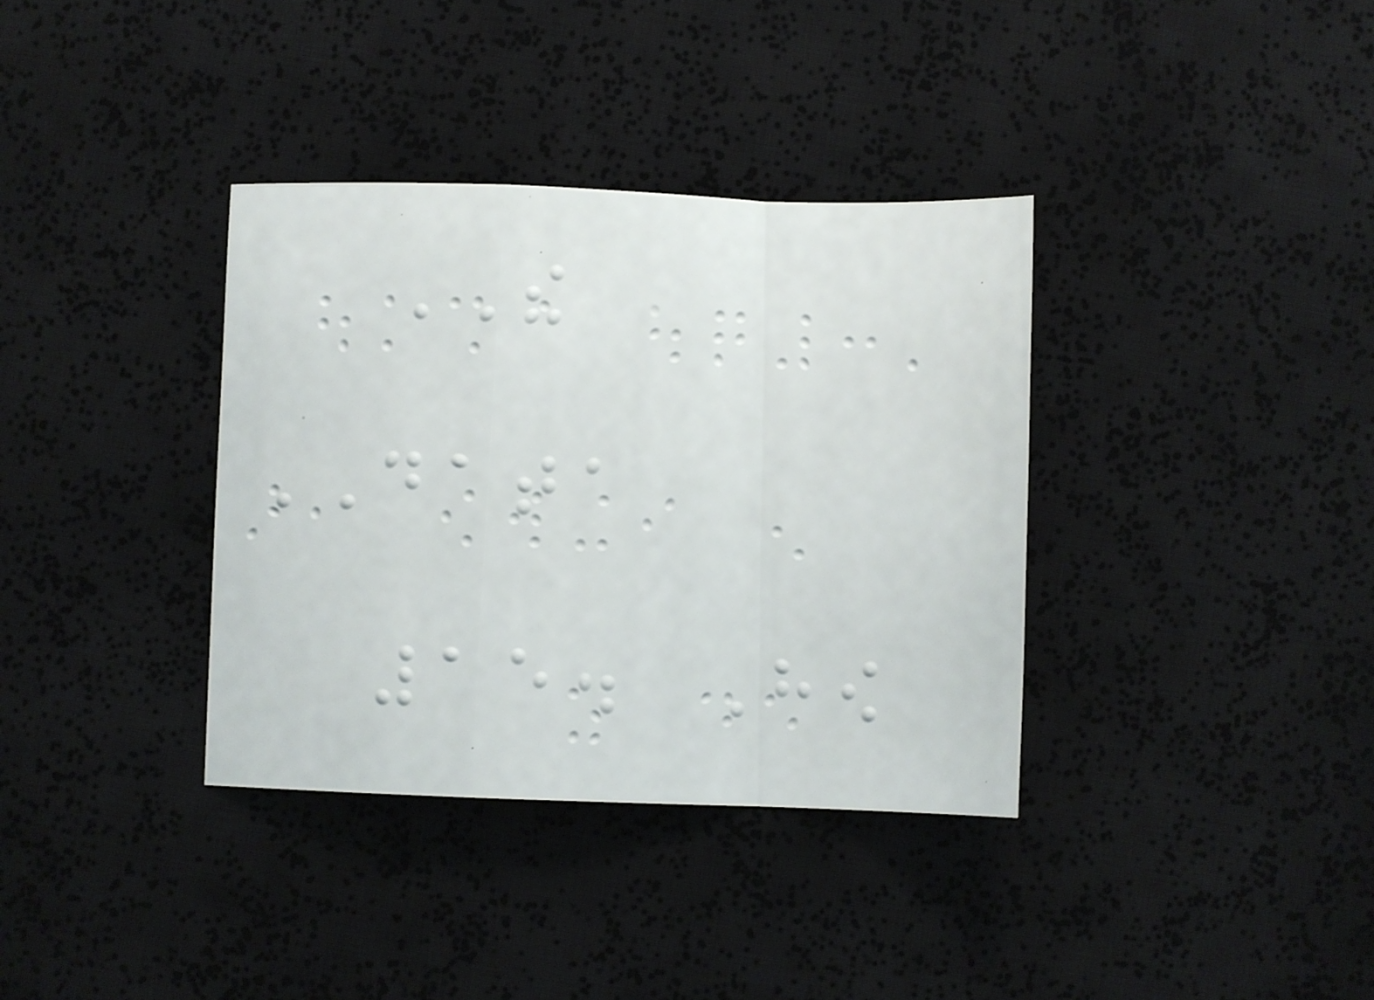THE
DATA
15. How
